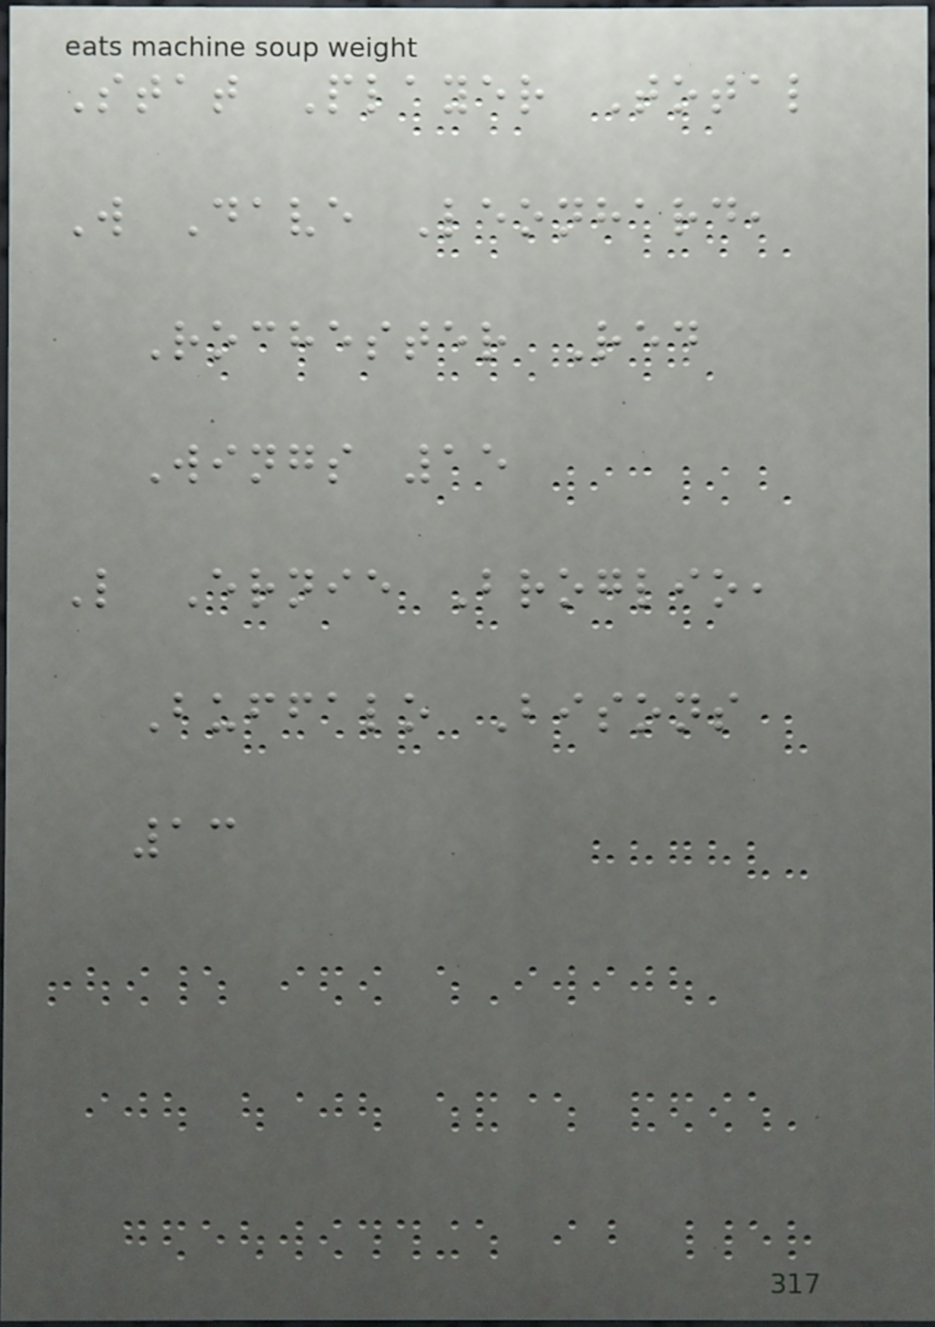Stat Player Total
W Dave Leonhard,
Rochester Red
Wings 15
L Ernie Broglio,
Buffalo Bisons
13
